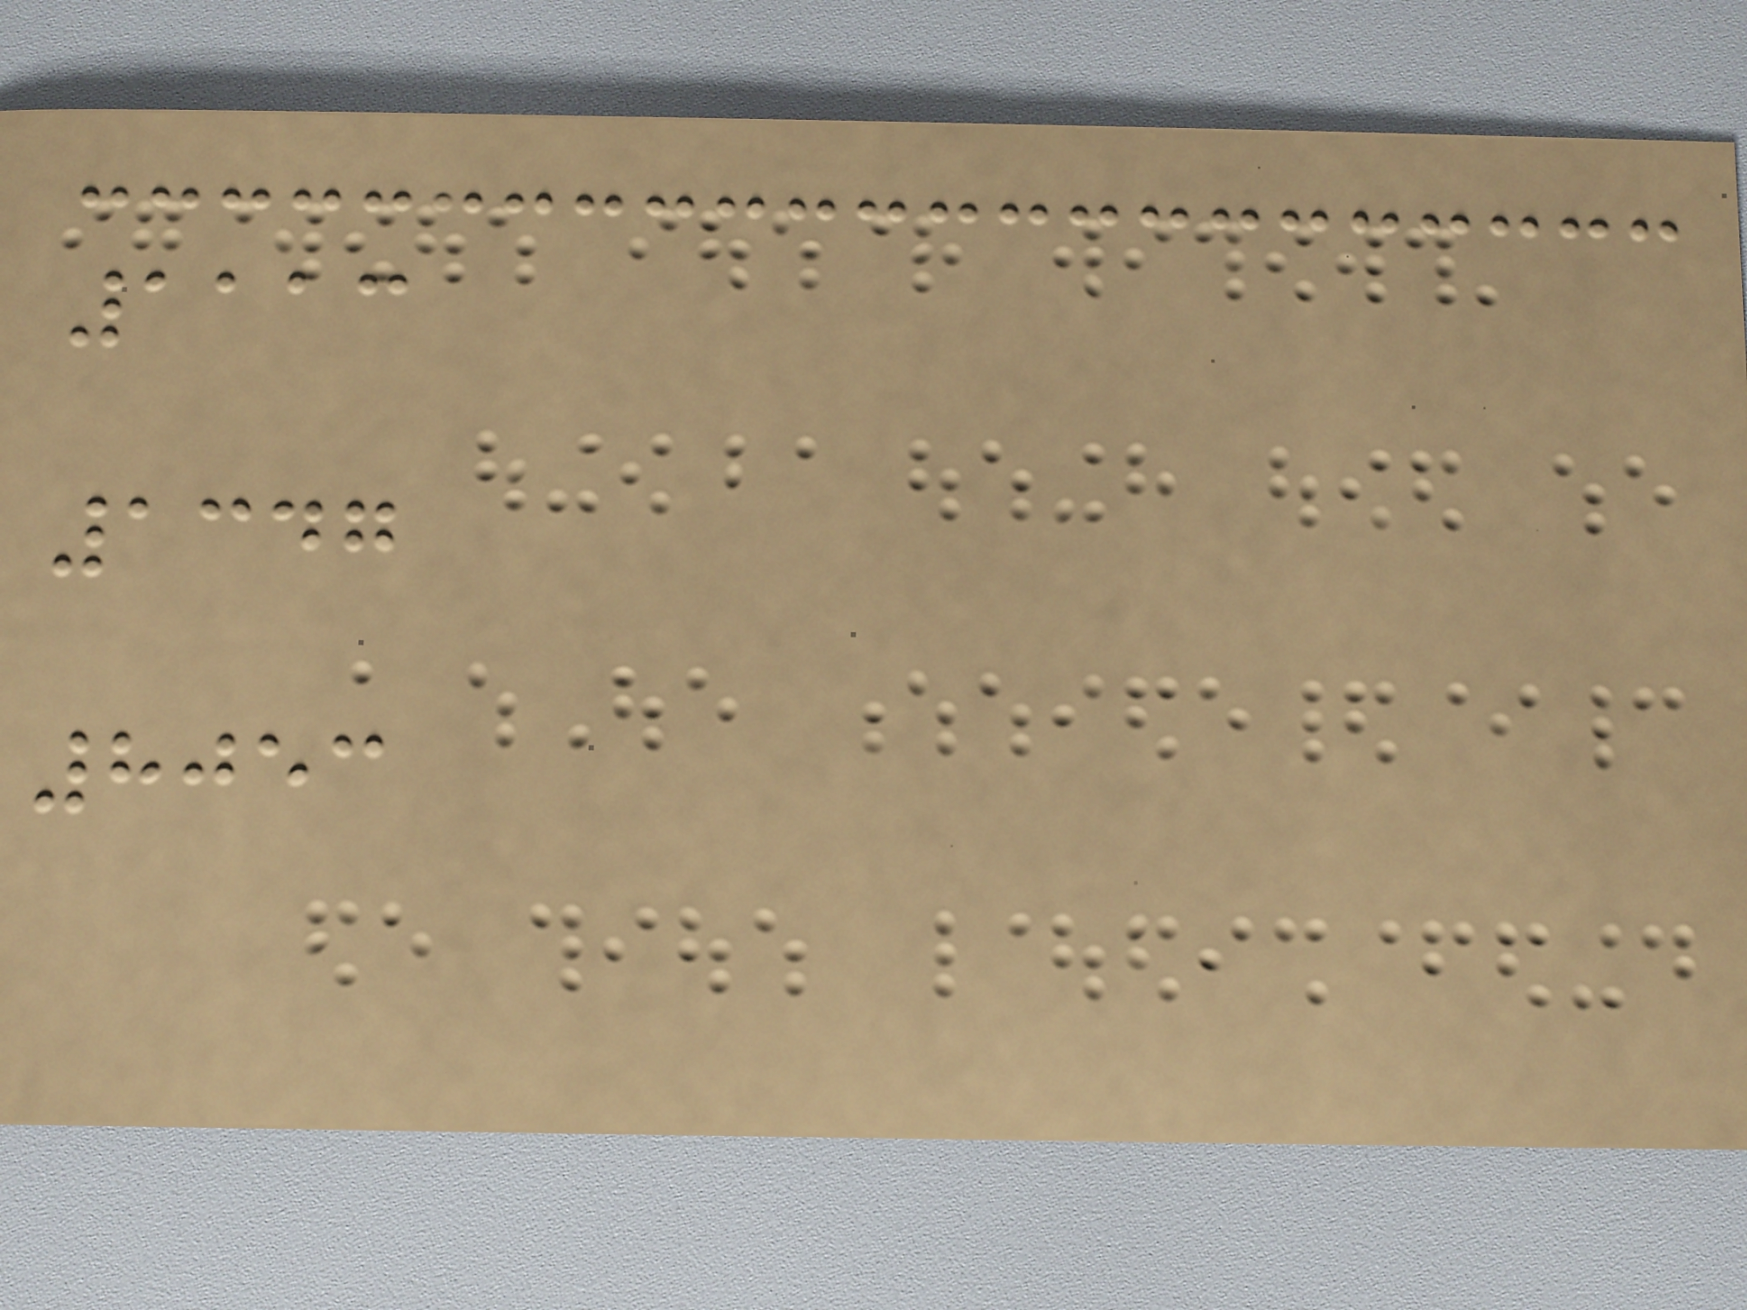1113
1347
8053
